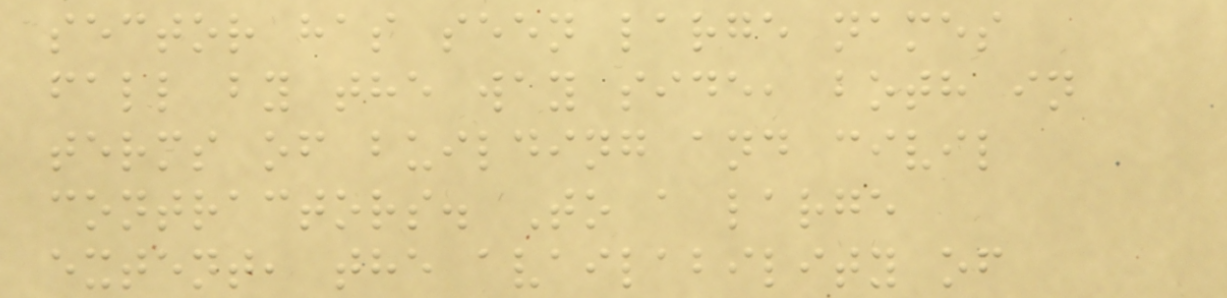sector has seen large names
fall by the way side, both in
terms of building and civil
contractors. To a large
extent, the availability of
